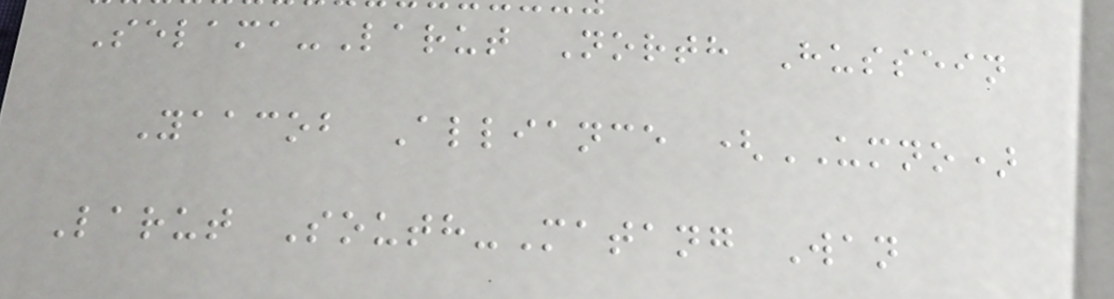Selama-Larut North Hussein
Yaacob Alliance (UMNO)
Larut South-Matang Wan
